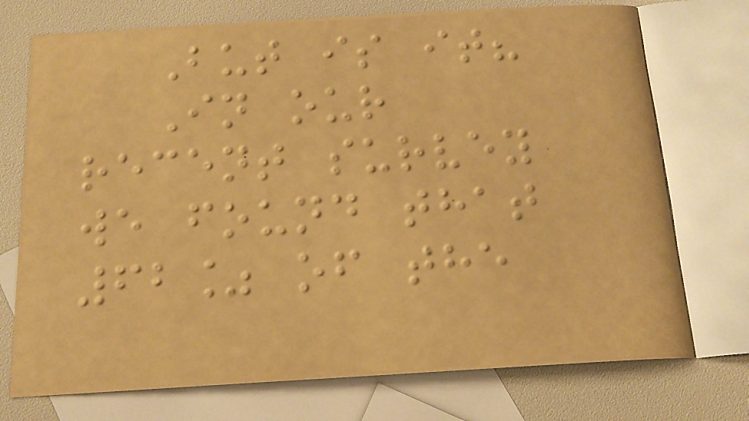But is it?
In our
recent survey
we found that
62% of the
